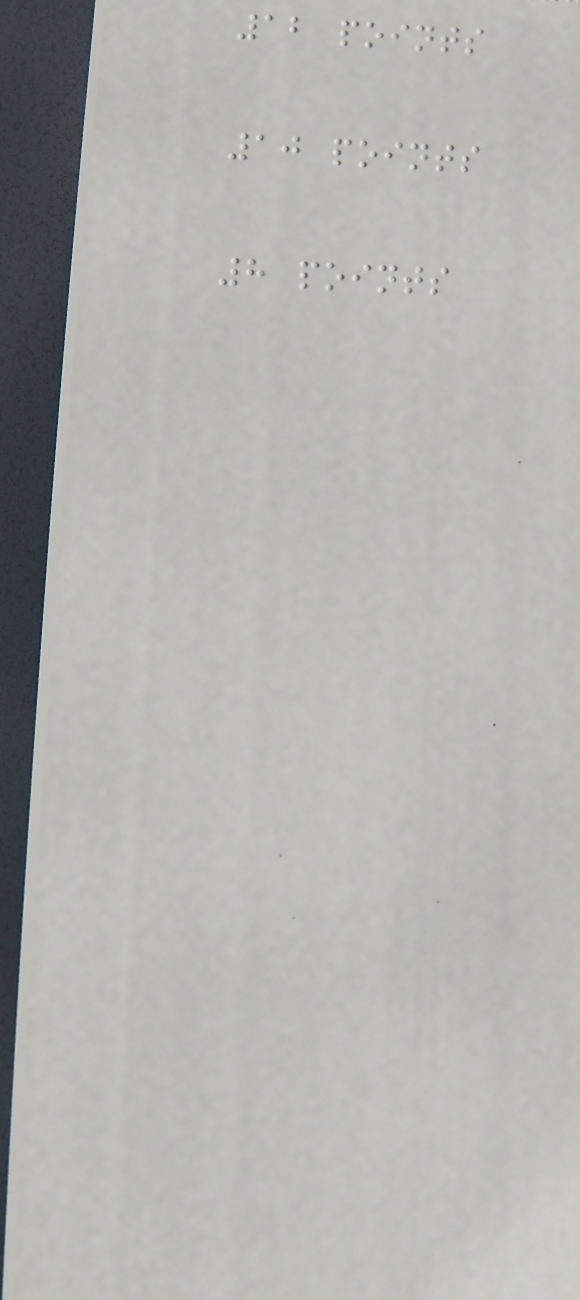12 points
10 points
8 points
